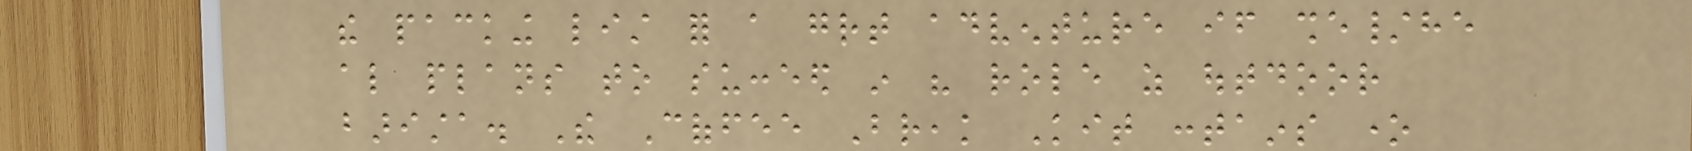the packing list for a great adventure if she/he
also plans to succeed in his role as outdoor
barista. The Coffee Break Kit contains one
